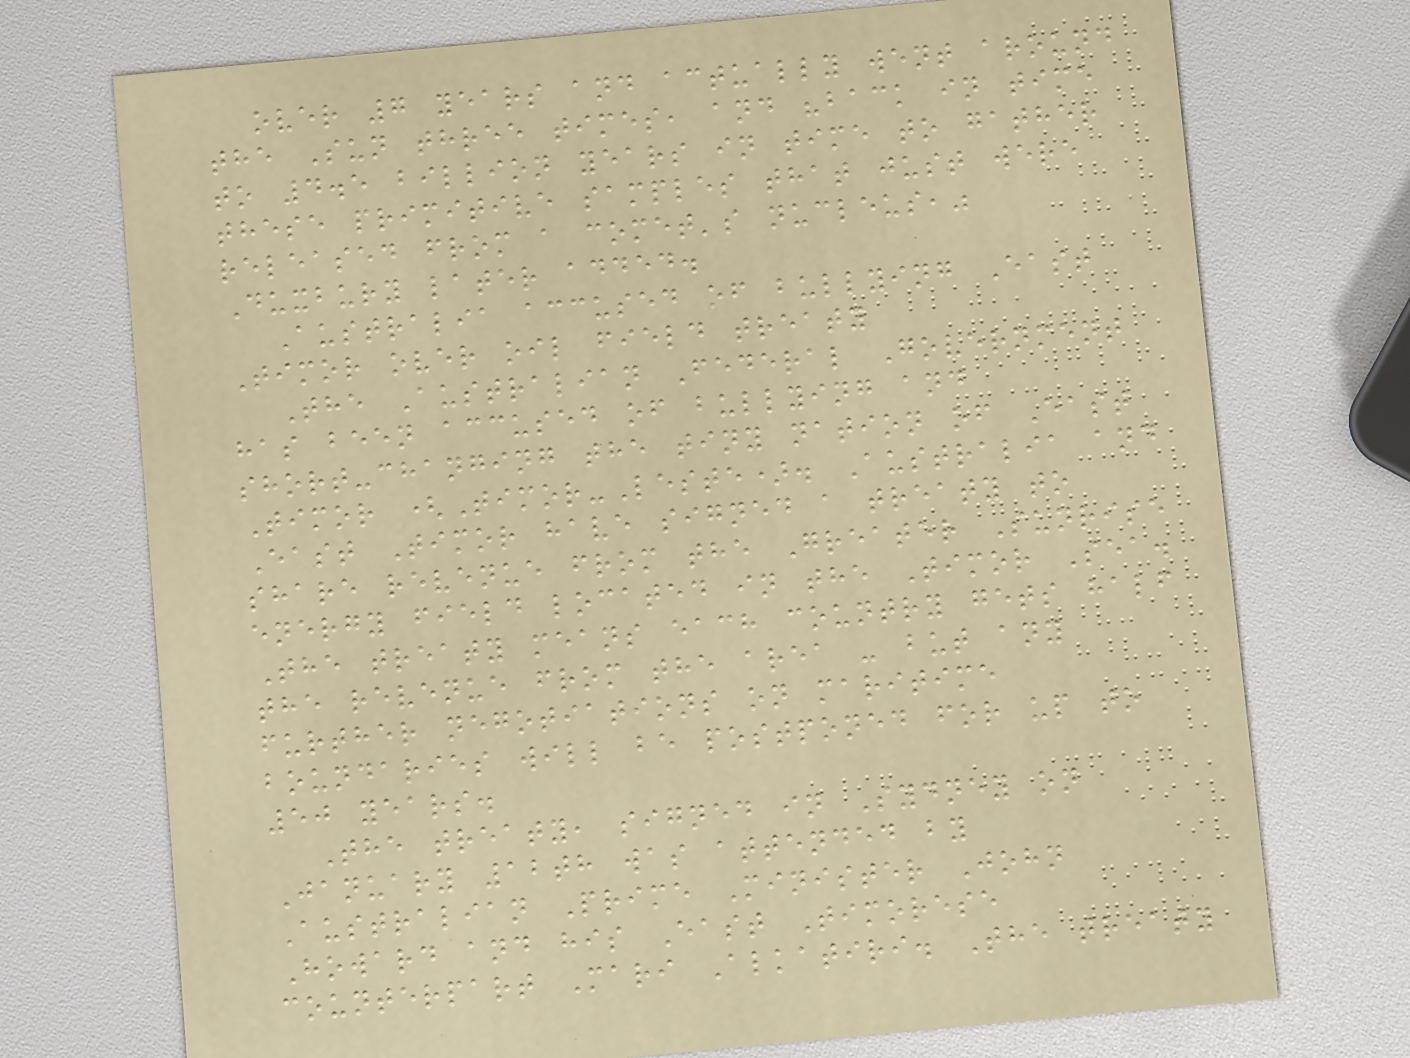over 7 years and actually went around
the Sun three times, and "back in time
to 4.5 billion years in time to gather
these primitive samples that just were
released from a comet's nucleus,"
Duxbury later added.
Australia accused of bullying East
Timor over oil field treaty
The Australian Federal Government
has been accused of bullying and
short-changing the tiny nation of East
Timor (Timor-Leste). Australia and
East Timor have signed a treaty to
share revenue from the Greater Sunrise
energy field located in the Timor Sea.
The treaty means each country gets half
the revenue from the area - but any
further negotiations on maritime
boundaries will be postponed for up to
50 years.
The treaty, signed in Sydney on
January 12th was attended by
Australian Prime Minister John
Howard and his East Timorese
counterpart Mari Alkatiri. The treaty
